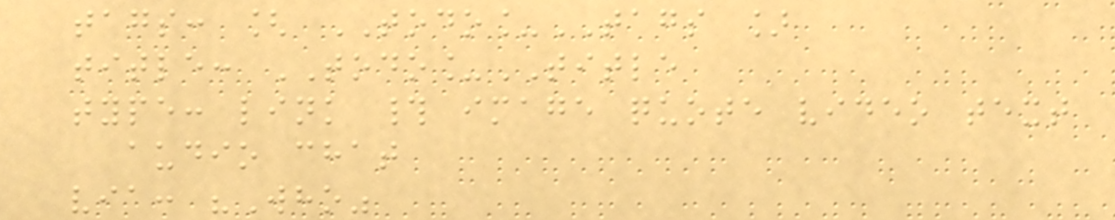tags: [ TODO_TAGS ]
title: TODO_TITLE
type: link # image quote video text
audio chat
via: "Who"
